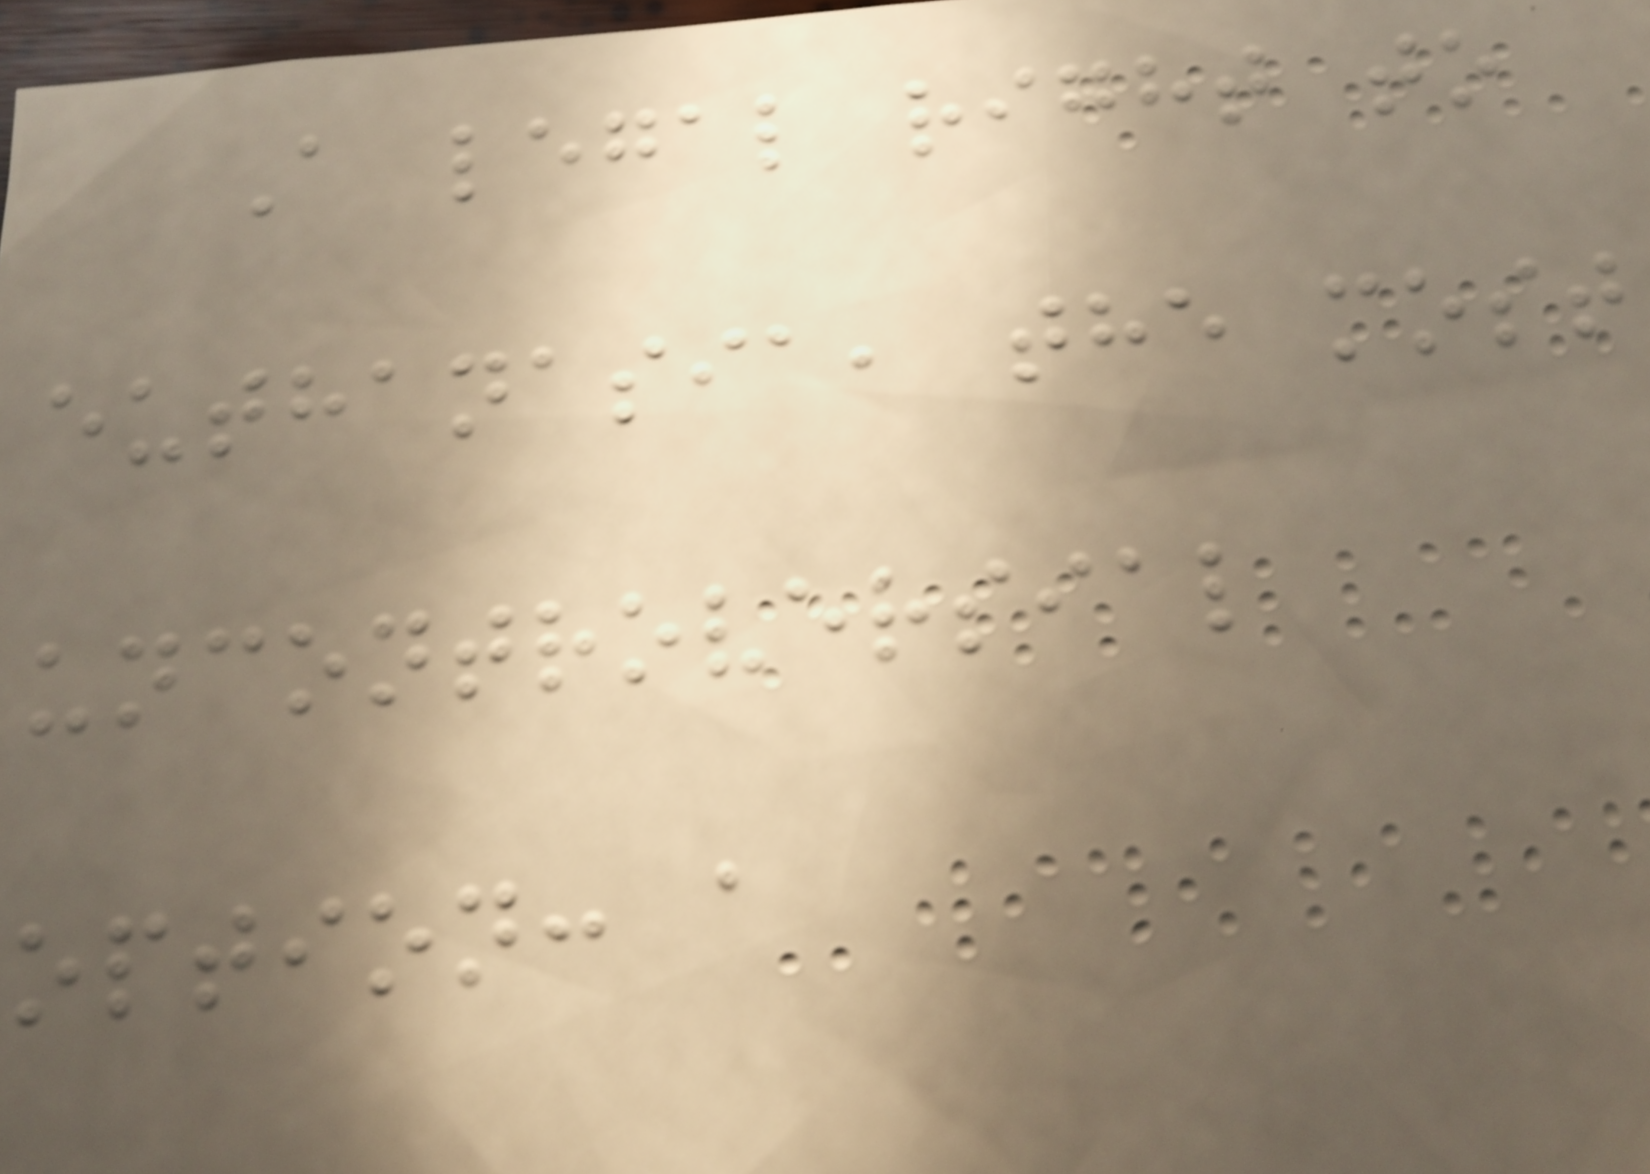A legal right to
euthanasia, the most
uncontroversial
option: a
